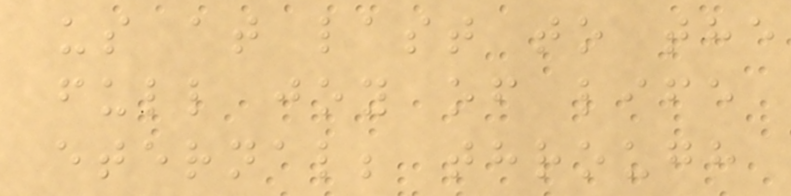us at last to the
full joy of life
eternal; through
